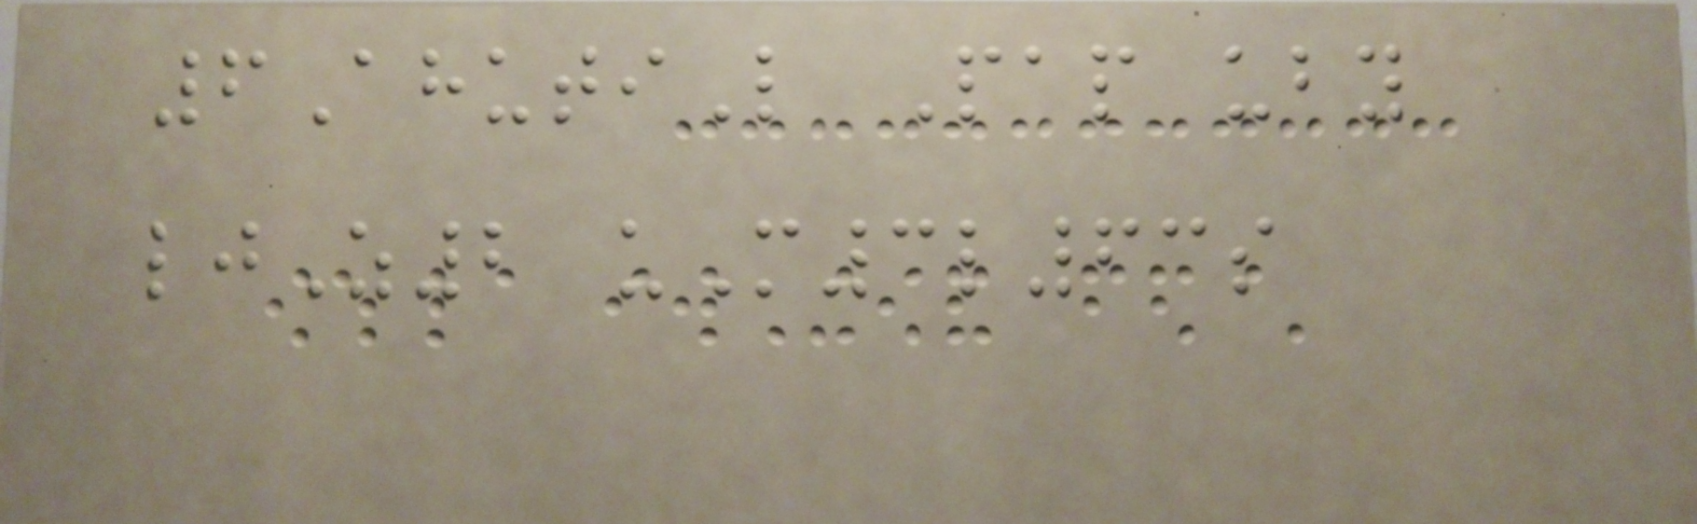6AhutiL Pap uby
ljZ2 uM3l63s
